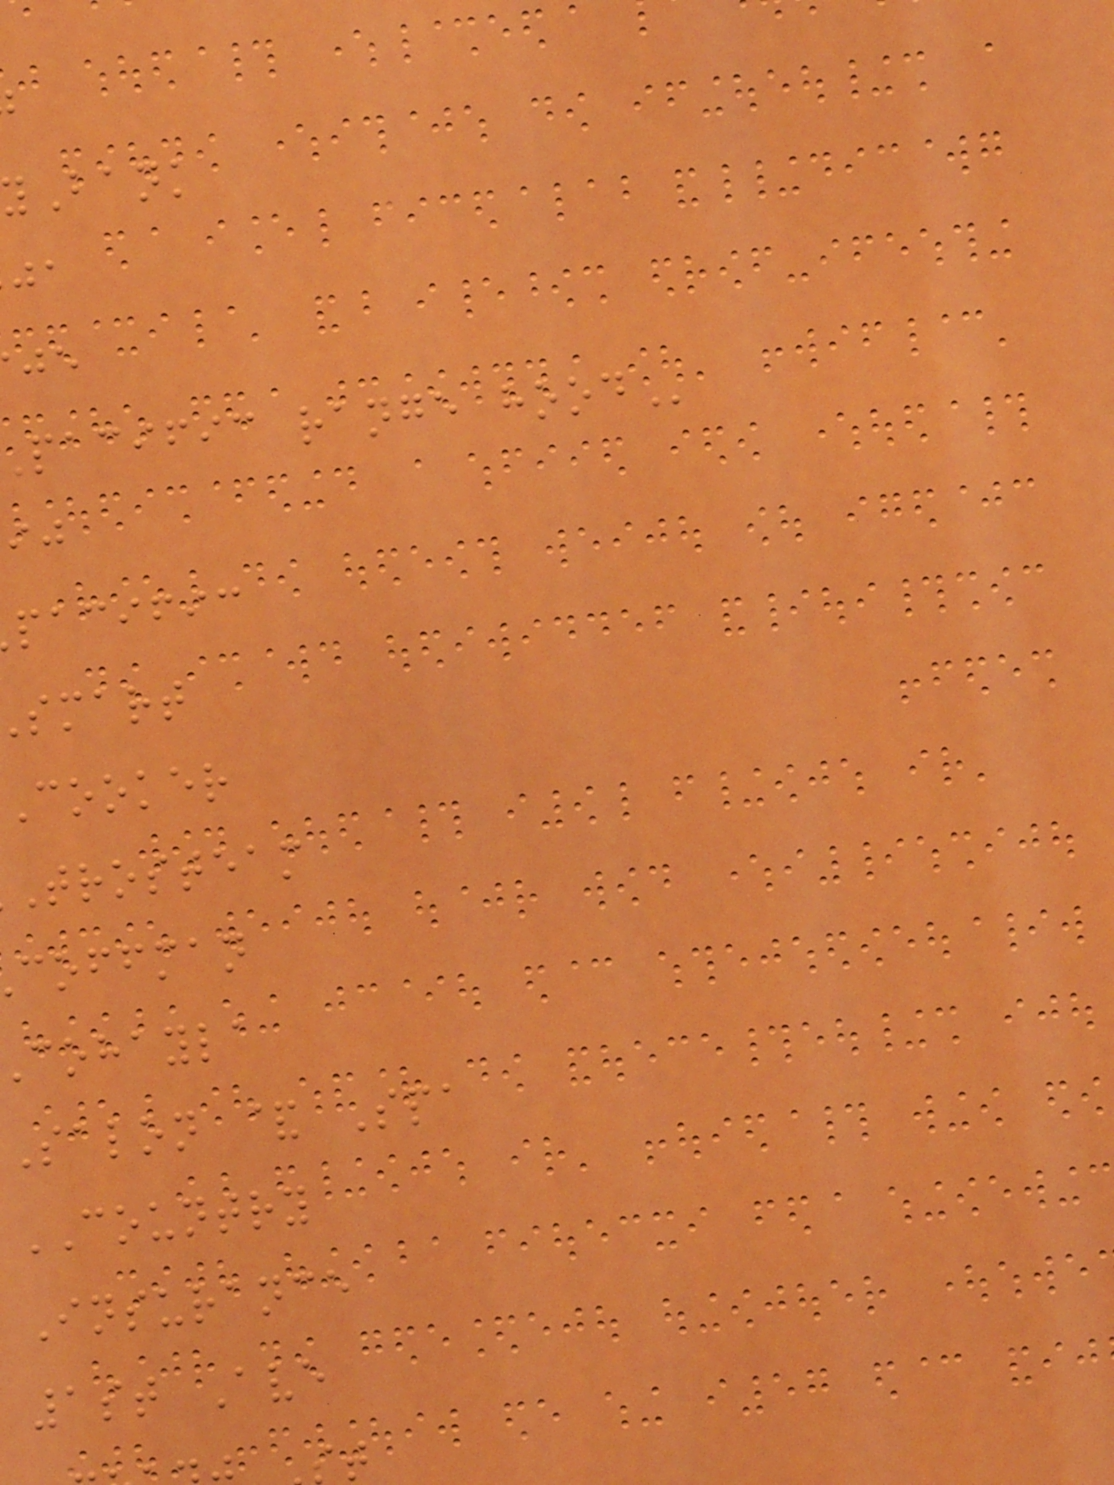Bank
pacific range
pacific
smart
cooker
trosteam
coffman
cohayla
Salon & Spa
COUNTRY
Insurance
1st Ave
